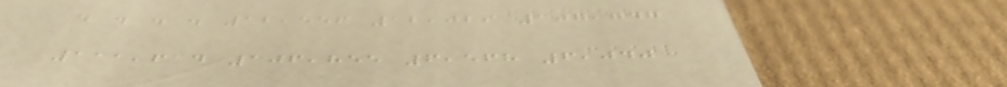. . . . 12,556 12,029 107,747
111,614 106,855 6,568 6,040
